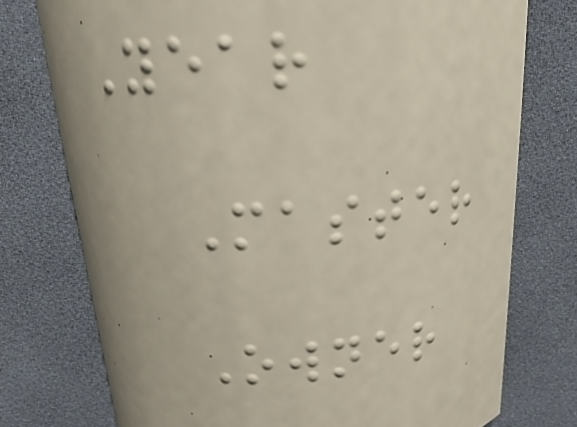Year
Master
Owner
